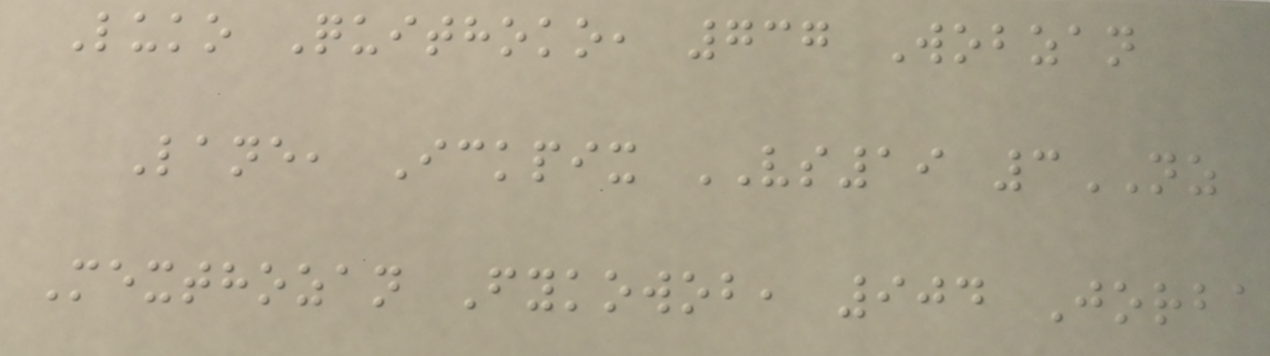Luko Quithoko, 737 Wobzan
Lane, Ickpix VS19 3NZ
Mexthozan Fykowob, 904 Jorba
